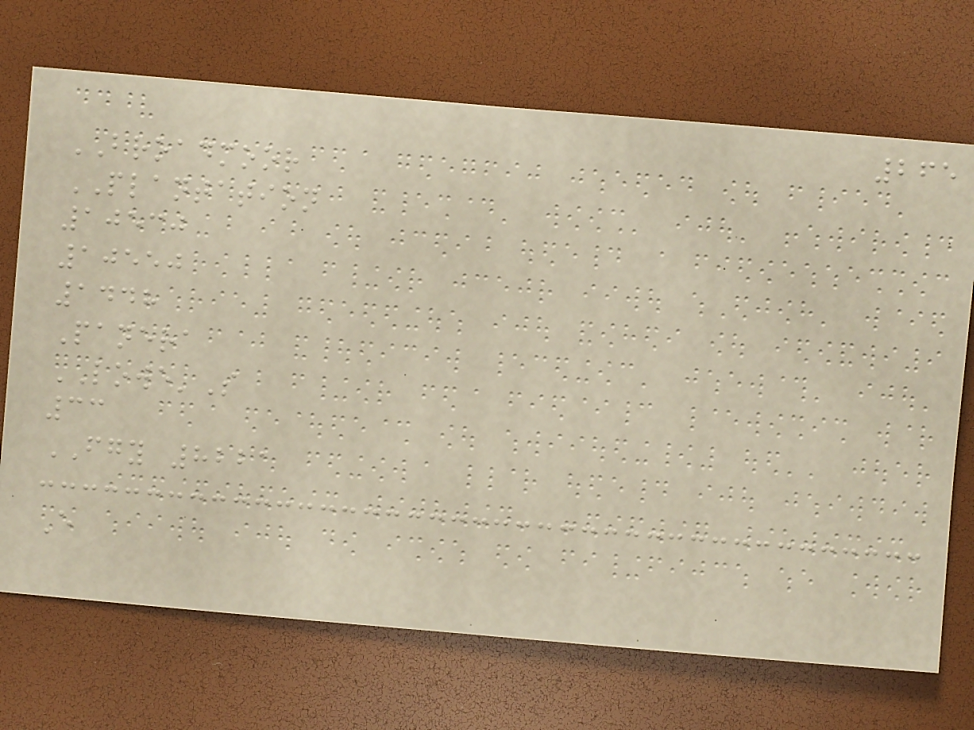265
BROADMOOR
PLANTATION
10530
10550
1448
Panera
LOWE'S
33
FGY 8221
E
